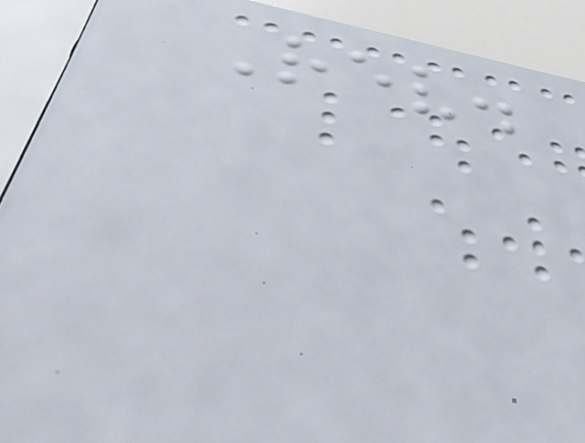Rev.
